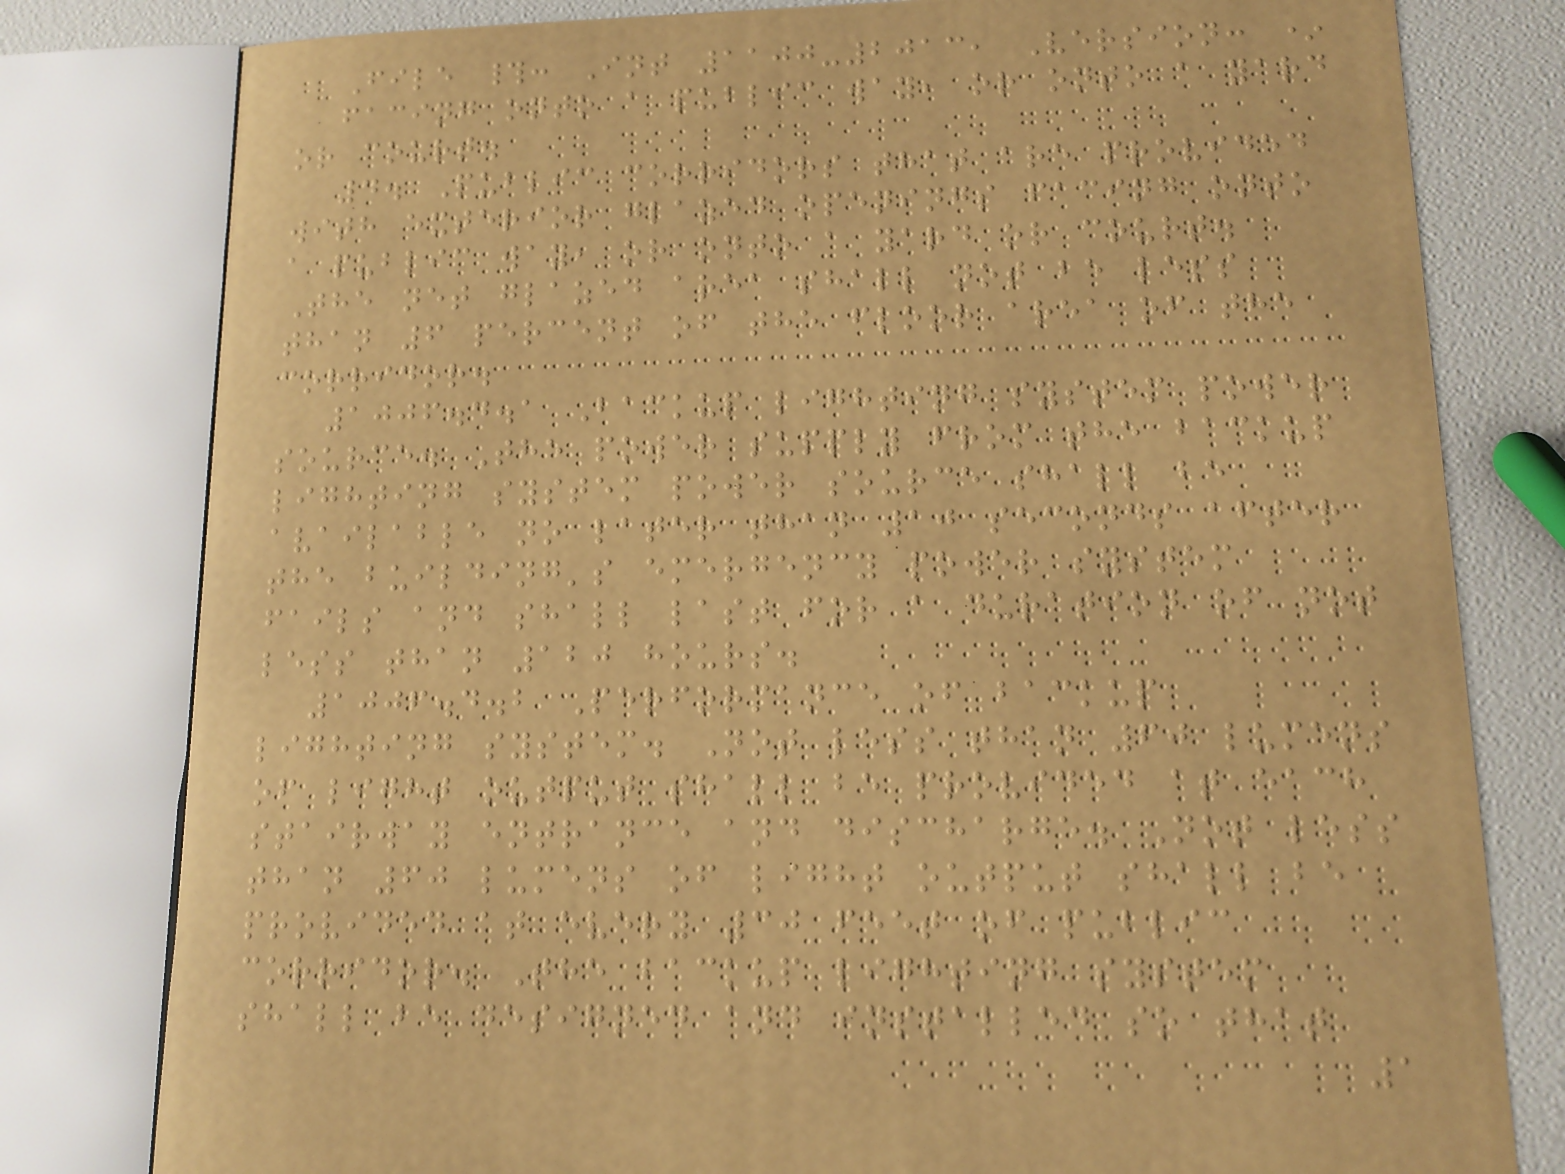File #: Int 1100-2013, Version: *
facing onto a public way, or onto a yard
or court.
4. Public corridors that are provided
with exterior glazed openings facing onto
a public way, or onto a yard or court.
The net glazed area shall not be less
than 6 percent of the floor area of the
corridor.
1006.4.1 Backup lighting system power
source. The power supply from the backup
lighting system power source shall be
available no later than 10 seconds after
the building's emergency power system
fails and shall last for a duration of not
less than 120 hours.
1006.4.2 Performance of backup
lighting system. Not less than 60 lumens
of light output shall be provided at each
stairway entrance and discharge. Not less
than 60 lumens of light output shall be
provided at every 30 feet of public
corridor. The backup lighting system
shall be designed and installed so that
1
